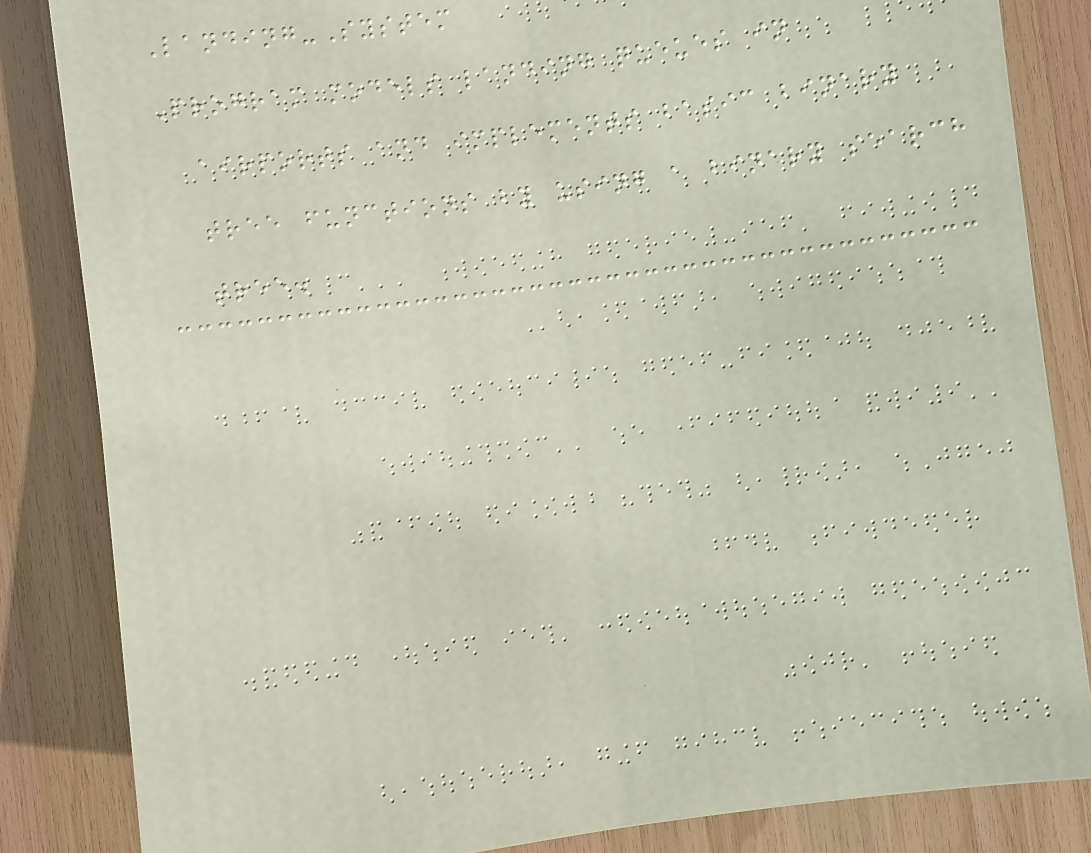Landing-System
Program models landing queues in
airports and implements basic binary
tree functions by using a binary search
tree.
